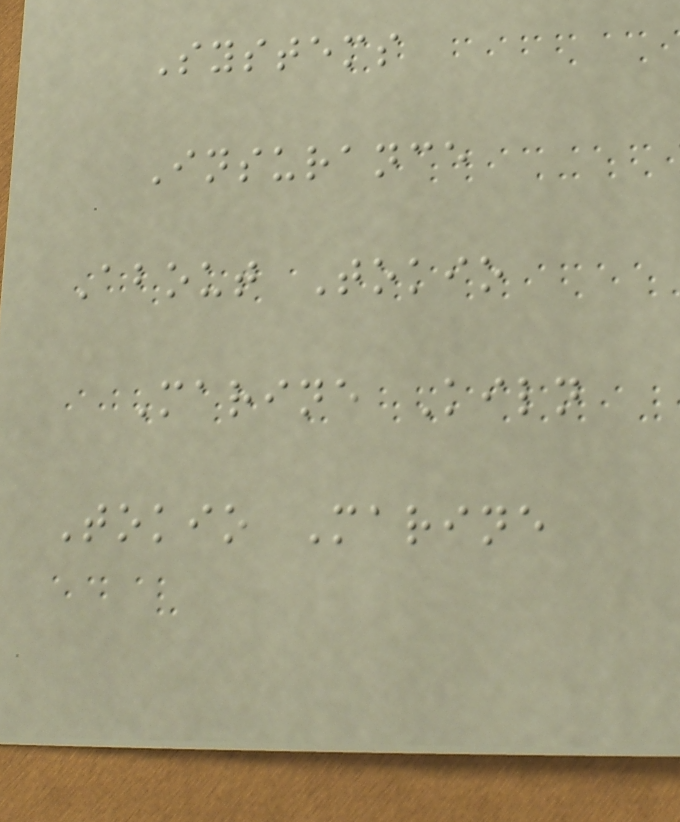Systems
Insurance
About Tokio
Marine Kiln
Tokio Marine
